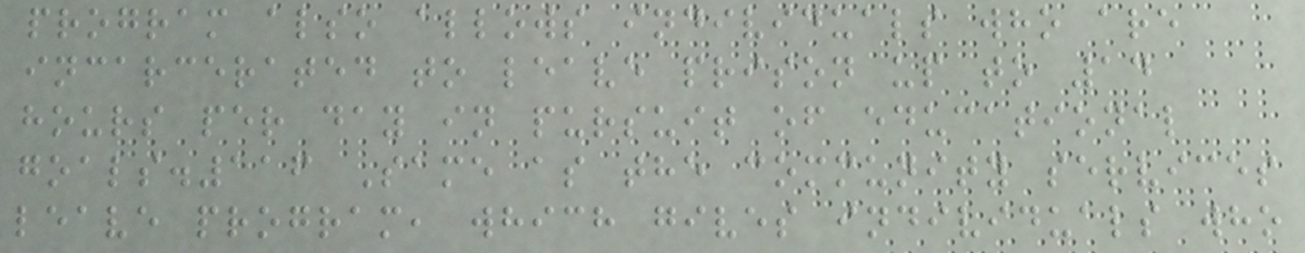program also allows individuals who are
incarcerated to leave prison up to 14
hours per day in pursuit of educational
goals.116 Same as the community services
leave program, which gives individuals who
